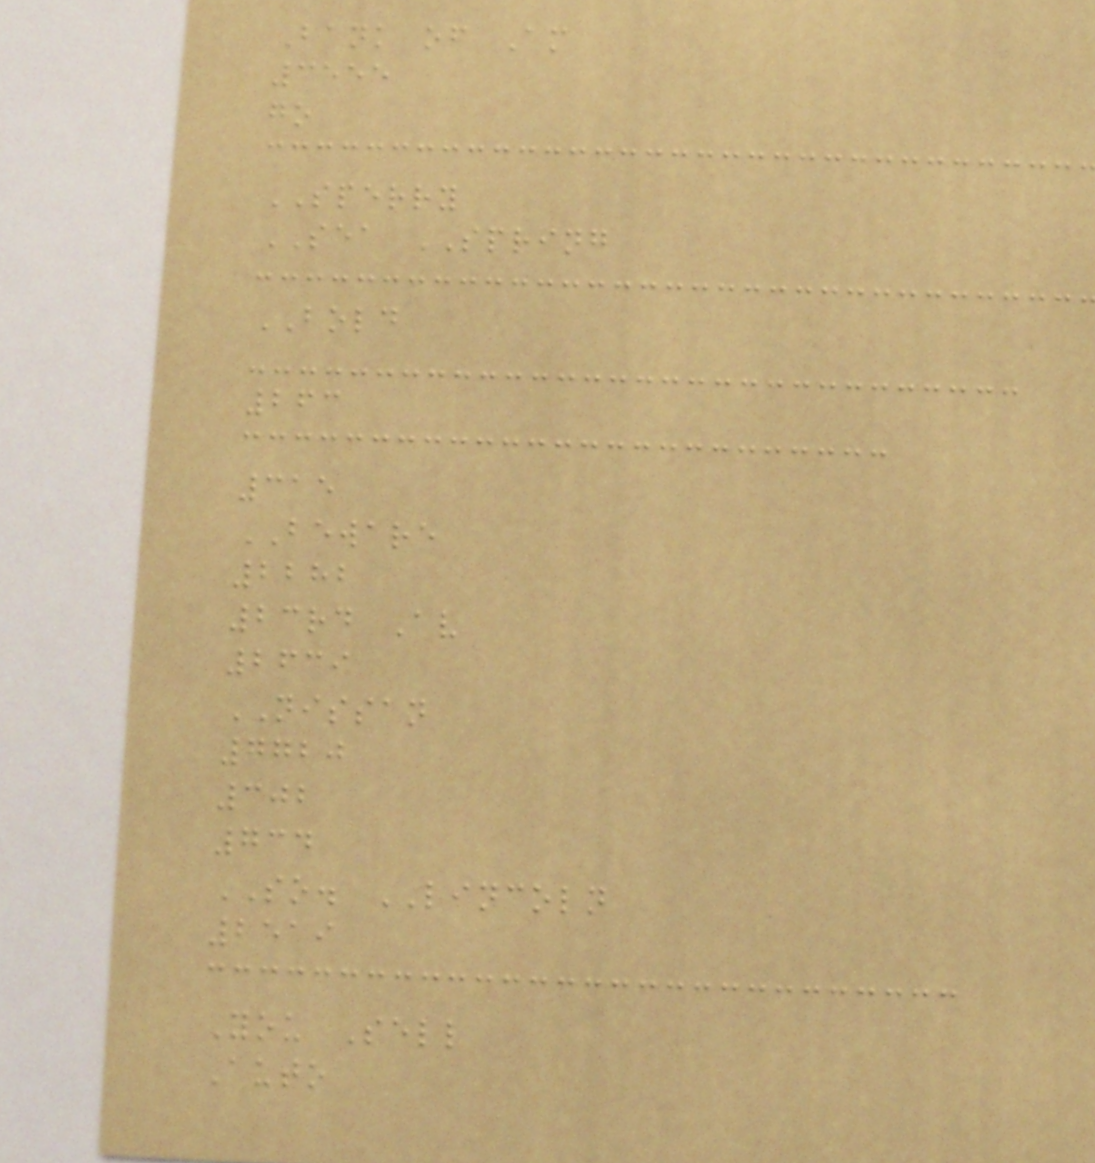Bank of Am
3555
go
SPERRY
SEA SPRING
BOLD
263
315
BEWARE
2282
23rd Av
2639
NISSAN
7720
302
734
SO. LINCOLN
2519
You Sell
Auto
